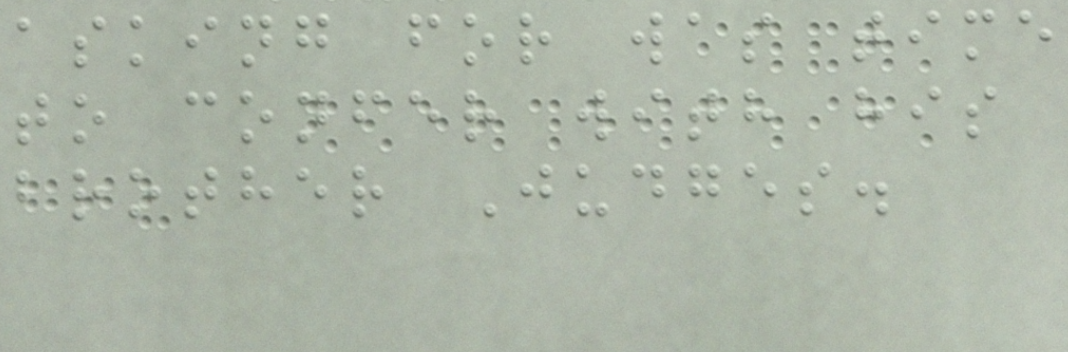asking for was time
to confer with his
brother Judges.
